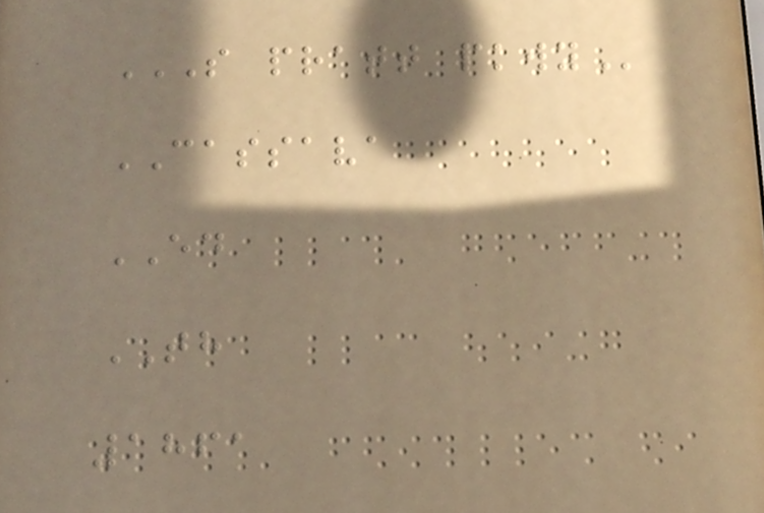S PRATT PKWY
CASSAVA
ED
TH
1861
